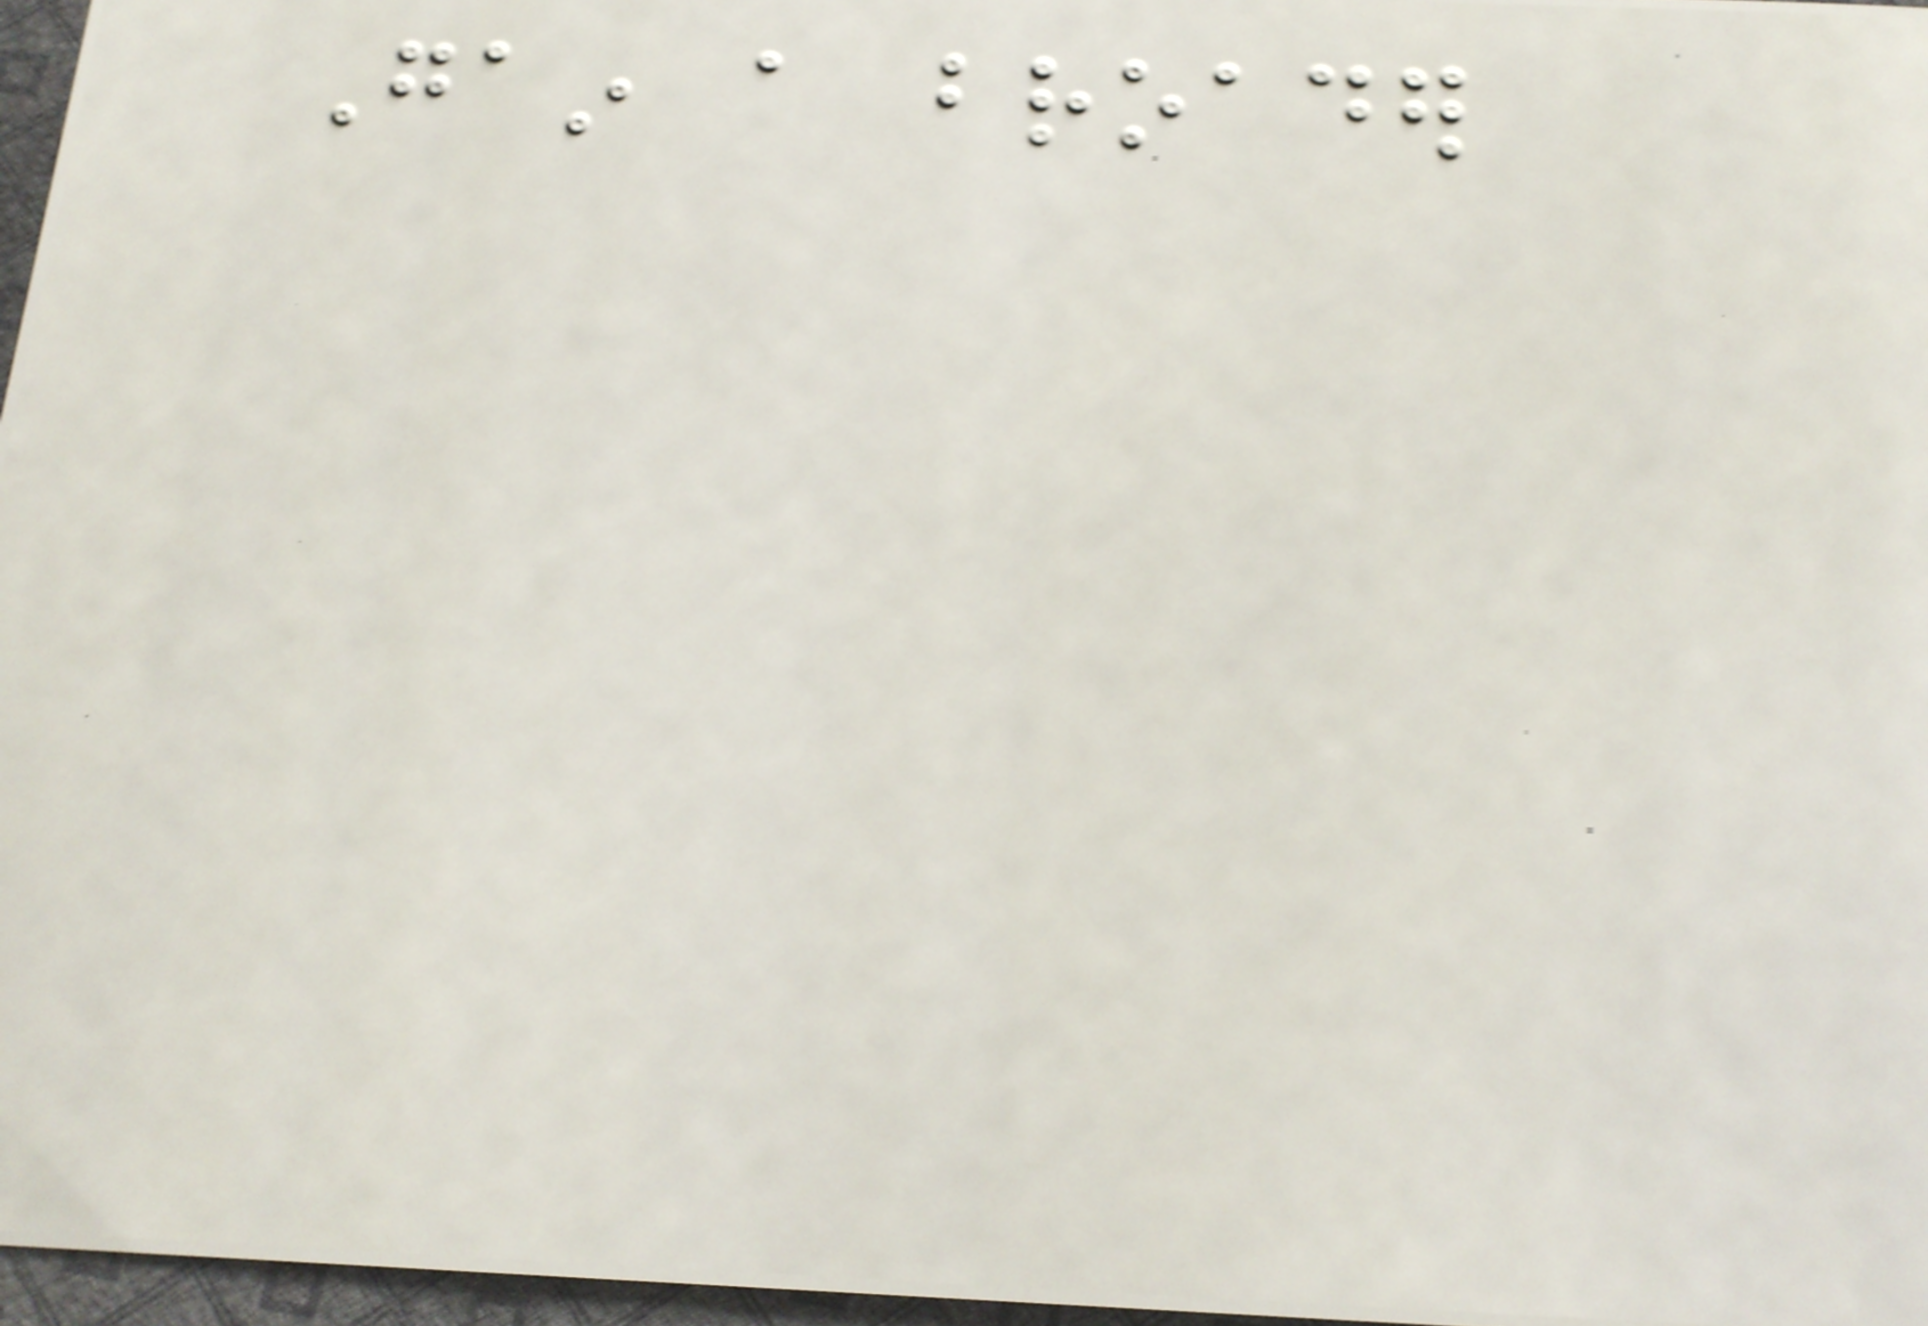Gain a broader
